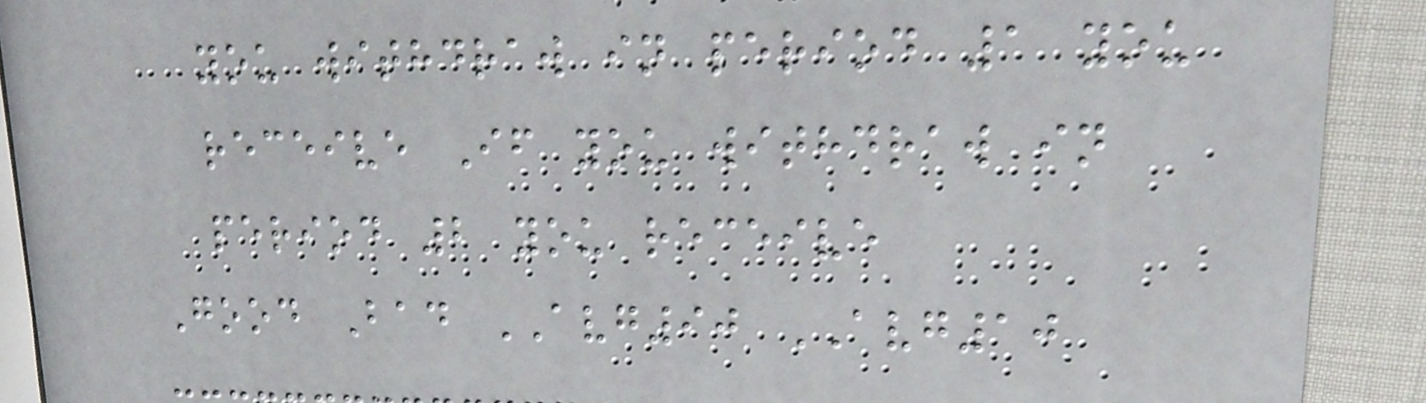you withdraw in period 1 you
receive If you withdraw in
period 2 you receive
Good Bad AVG90 AVG10
